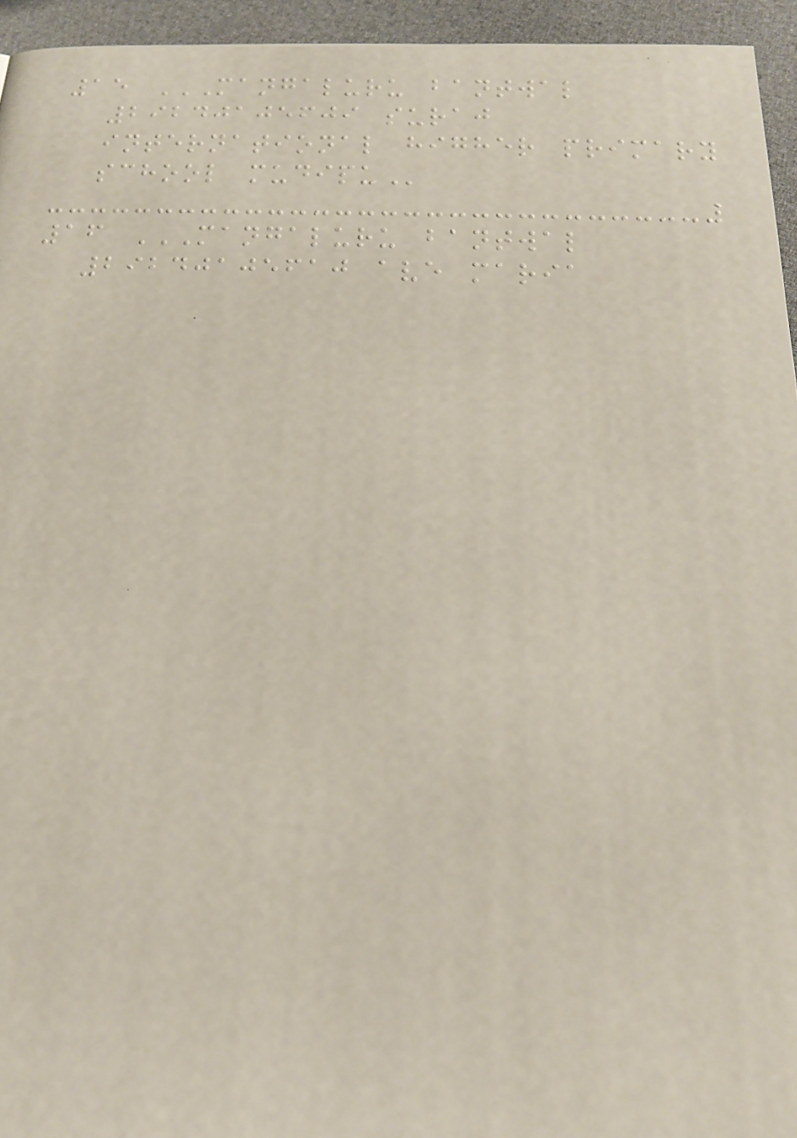15 MANGALURU BANTWAL
29240105609 SURAJ
INTERNATIONAL HIGHER PRIMARY
SCHOOL MUDIPU
16 MANGALURU BANTWAL
29240105610 AVE MARIA
